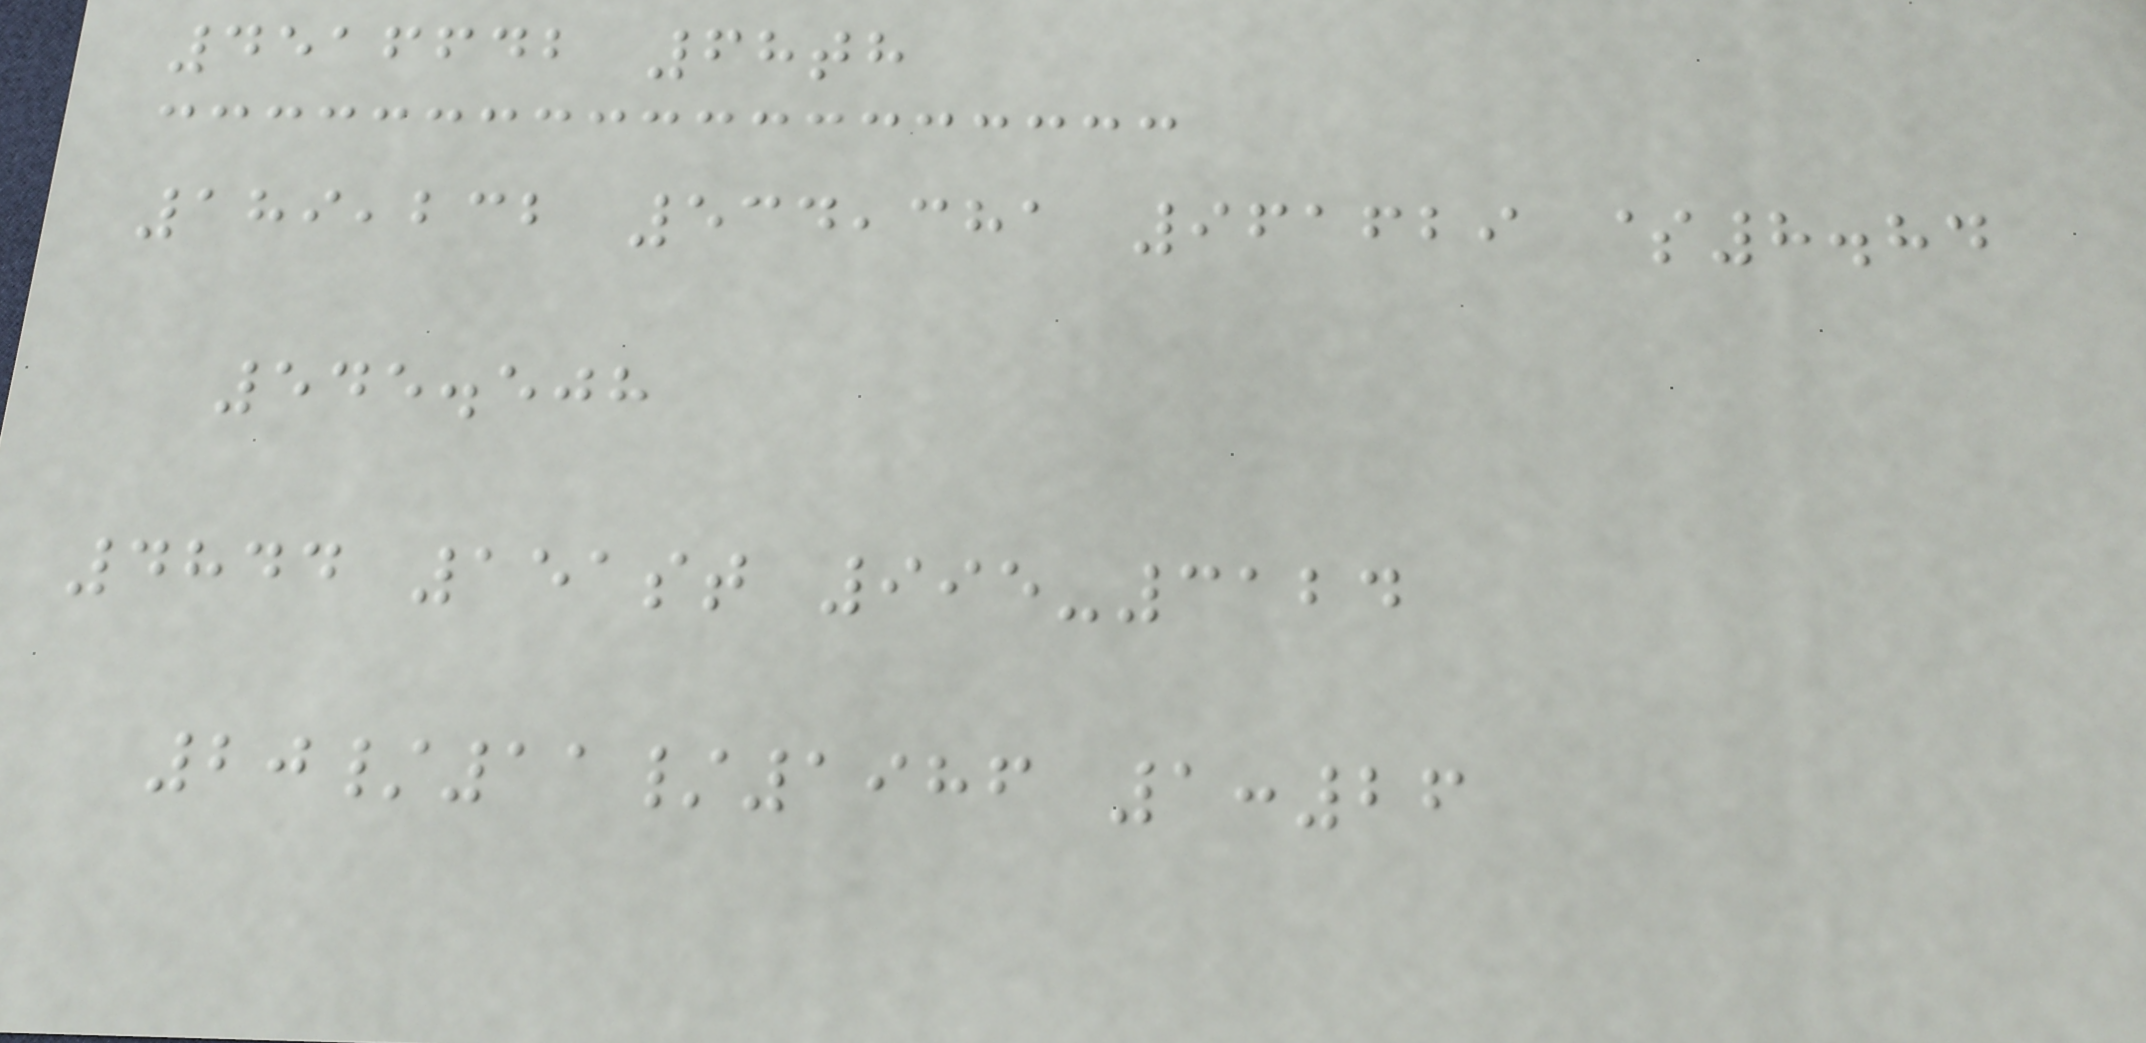4516642 68th
189,232 534,381 961629 $8.84
545.508
4844 151st 995-3124
20/11/1986 1:26
